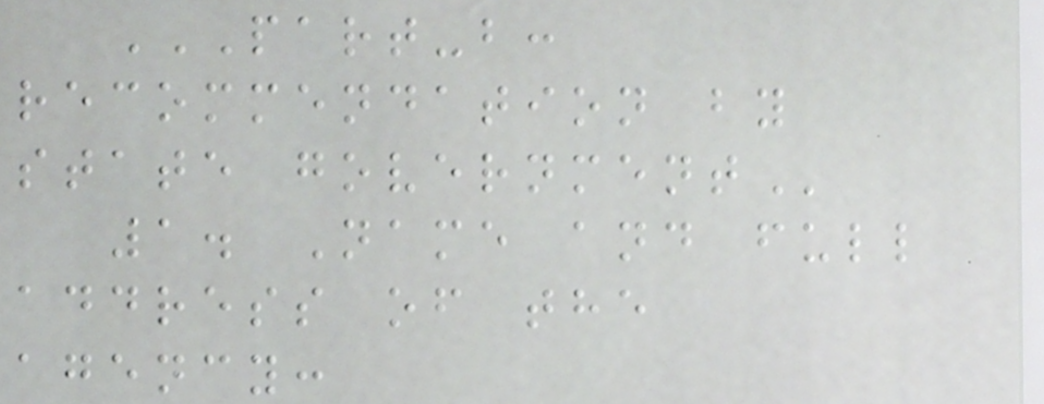PART-B:
RECOMMENDATION BY
STATE GOVERNMENT
1. Name and full
address of the
agency:
